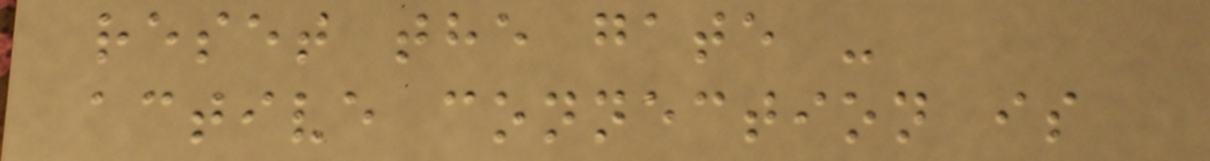reset the gate -
active connection is
